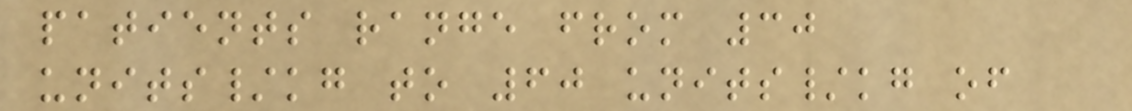patients range from 30
units/kg to 60 units/kg of
